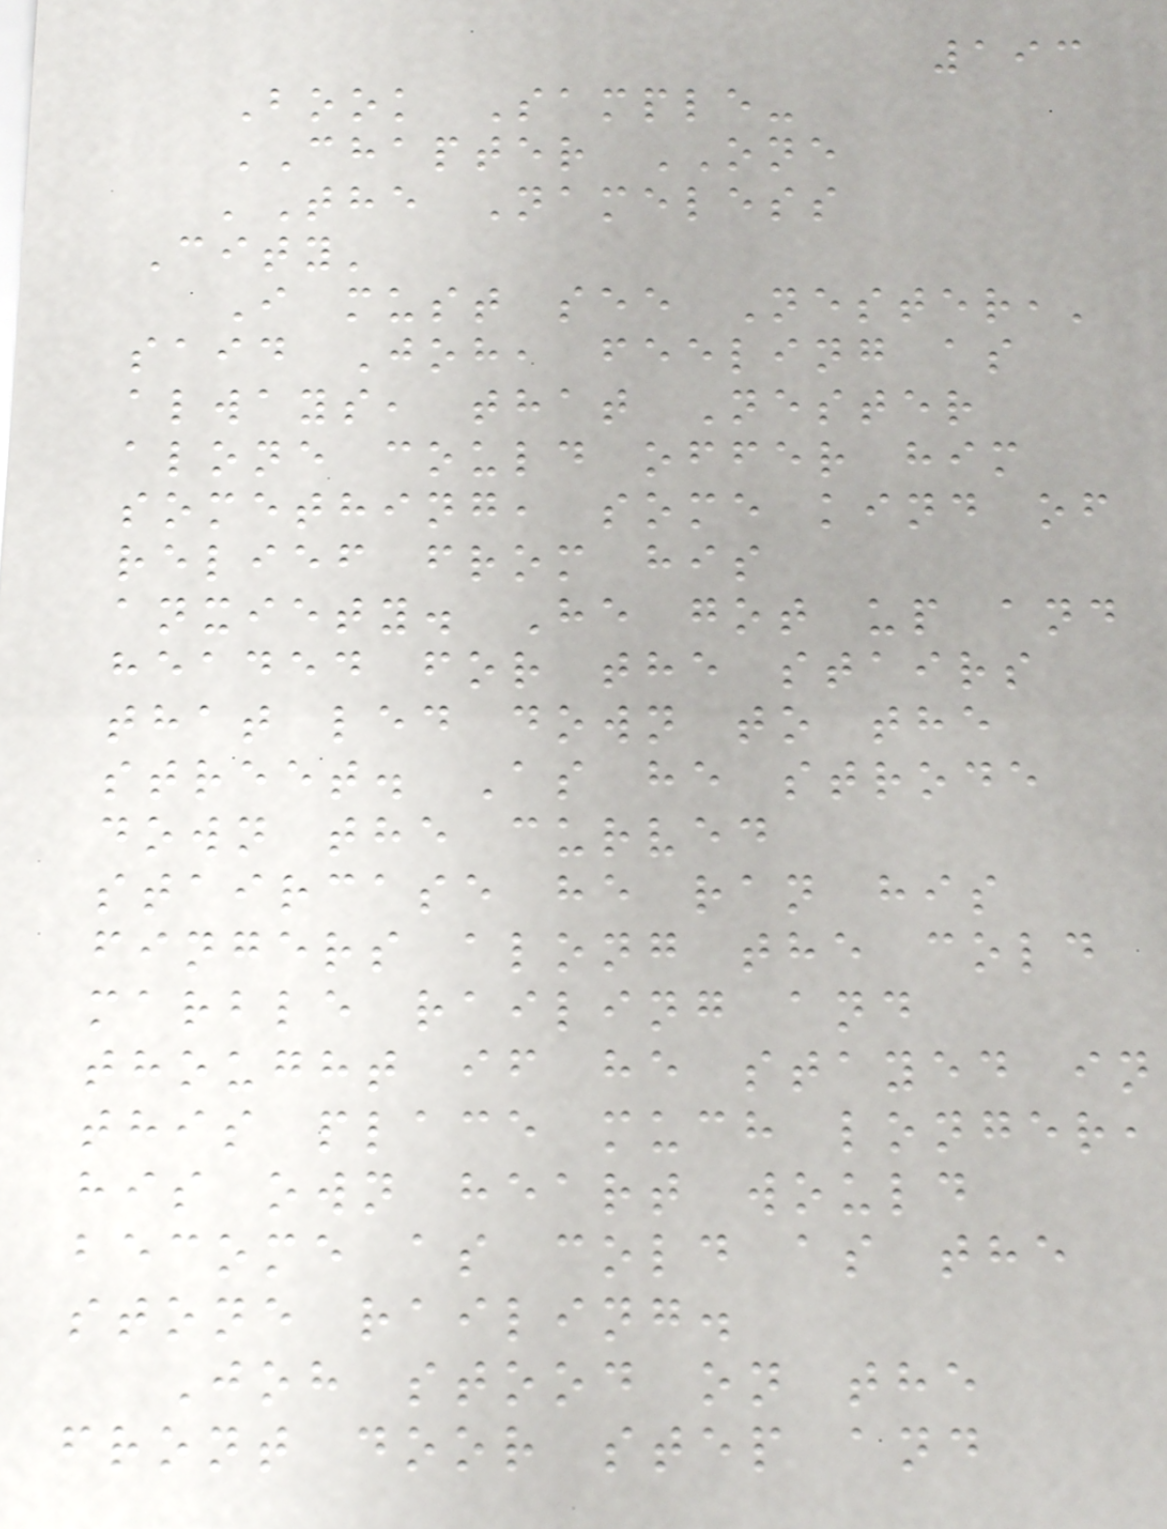193
Book Sample-
CHAPTER ONE
'The Nameless
City'
I must see Nester,'
said Joh, feeling as
always, that Nester
alone could offer him
something, some kind of
relief from his
anxiety. He got up and
headed for the stairs
that led down to the
street. As he strode
down the curved
staircase he ran his
fingers along the cold
marble railing and
thought if he stayed in
this place much longer,
his own heart would
become as cold as the
stone railing.
Joh stood on the
front door step and
